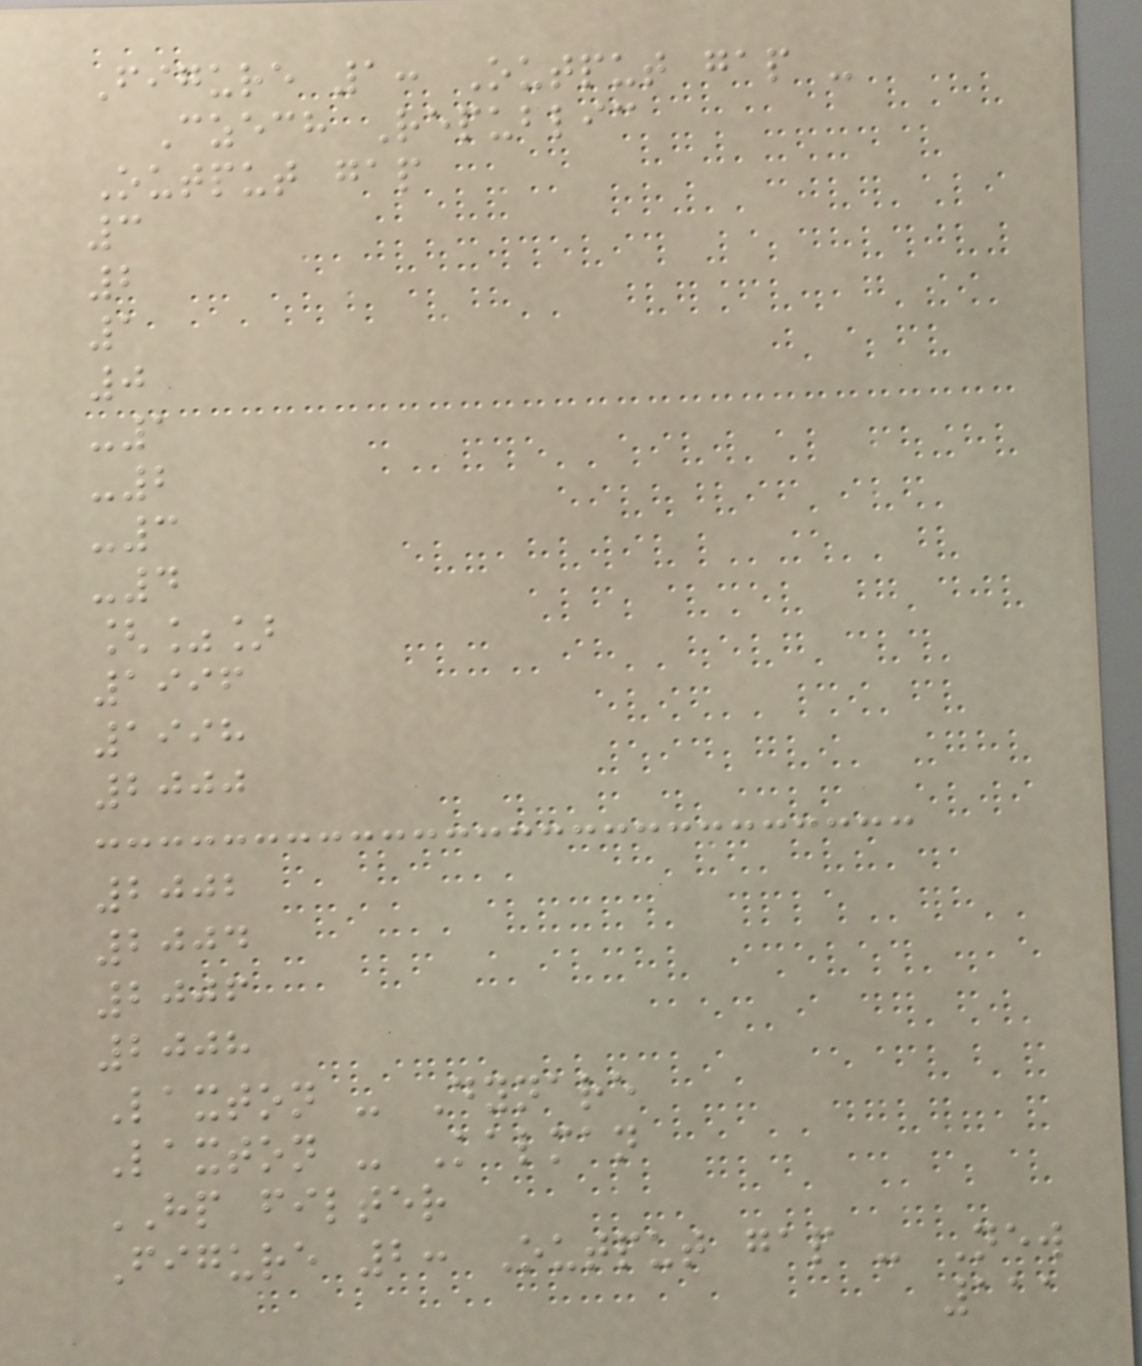Figure 1: Output gap -
Czech Republic
Output gap
3
2
1
0
-1
-2
-3
-4
[%]
1996
1998
2000
2002
2004
2006
2008
Laxton - Dynare
Laxton - Kalman
HP filter
Figure 2: Output gap - New
111
